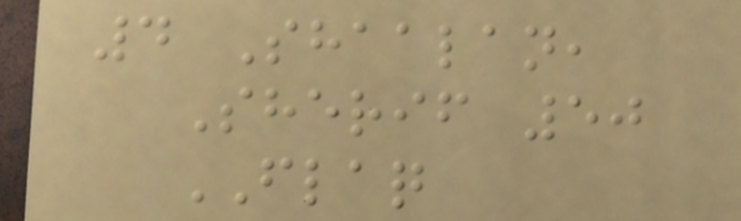4 Shaalan,
Sherif 50
FLAQ
